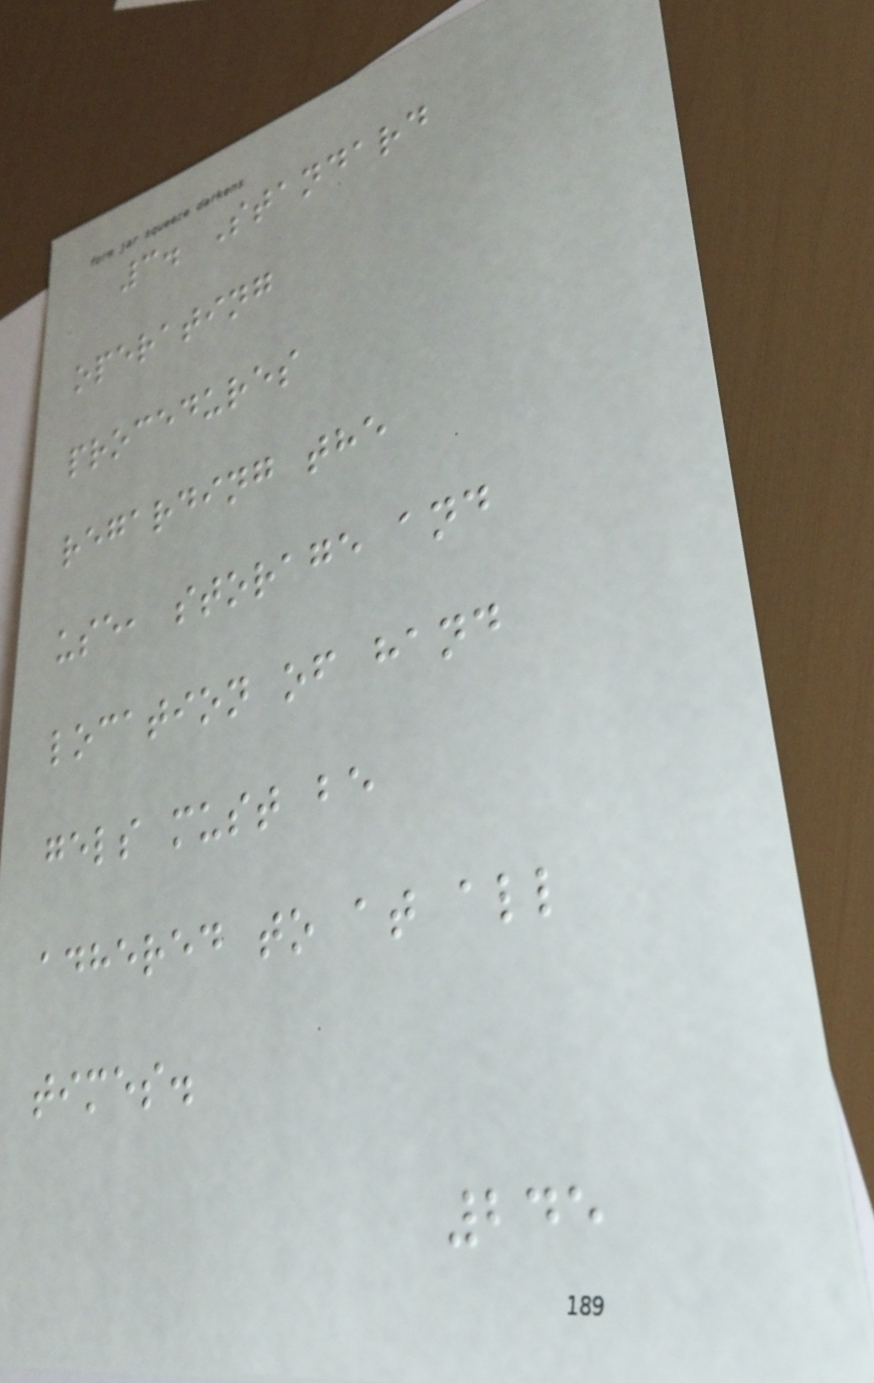3. Standard
operating
procedures
regarding the
use, storage and
location of hand
gels must be
adhered to at all
times.
245
